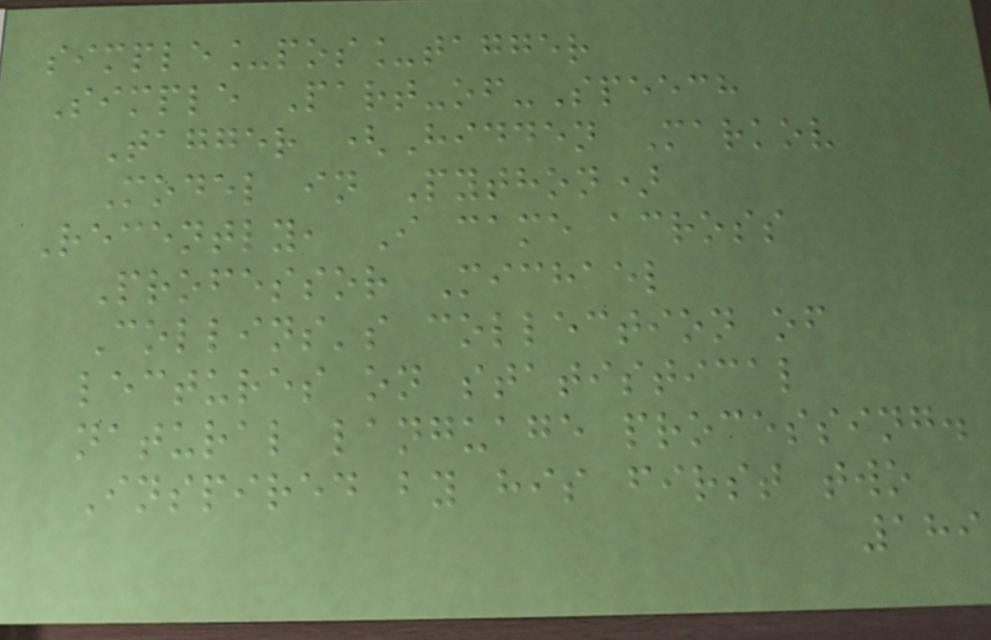simple_pos_tagger
Simple Part-of-Speech
Tagger (Hidden Markov
Model in Python)
Recently, I came across
Professor Michael
Collins's collection of
lectures on statistical
natural language processing.
Inspired by his first two
189
